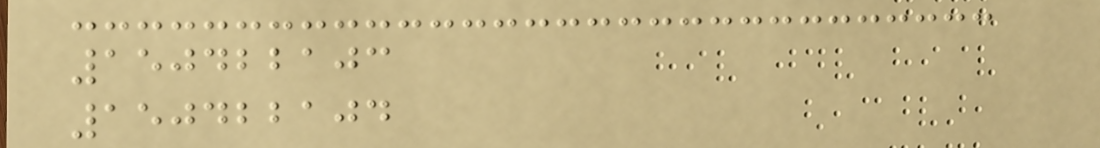150422103
150422104
